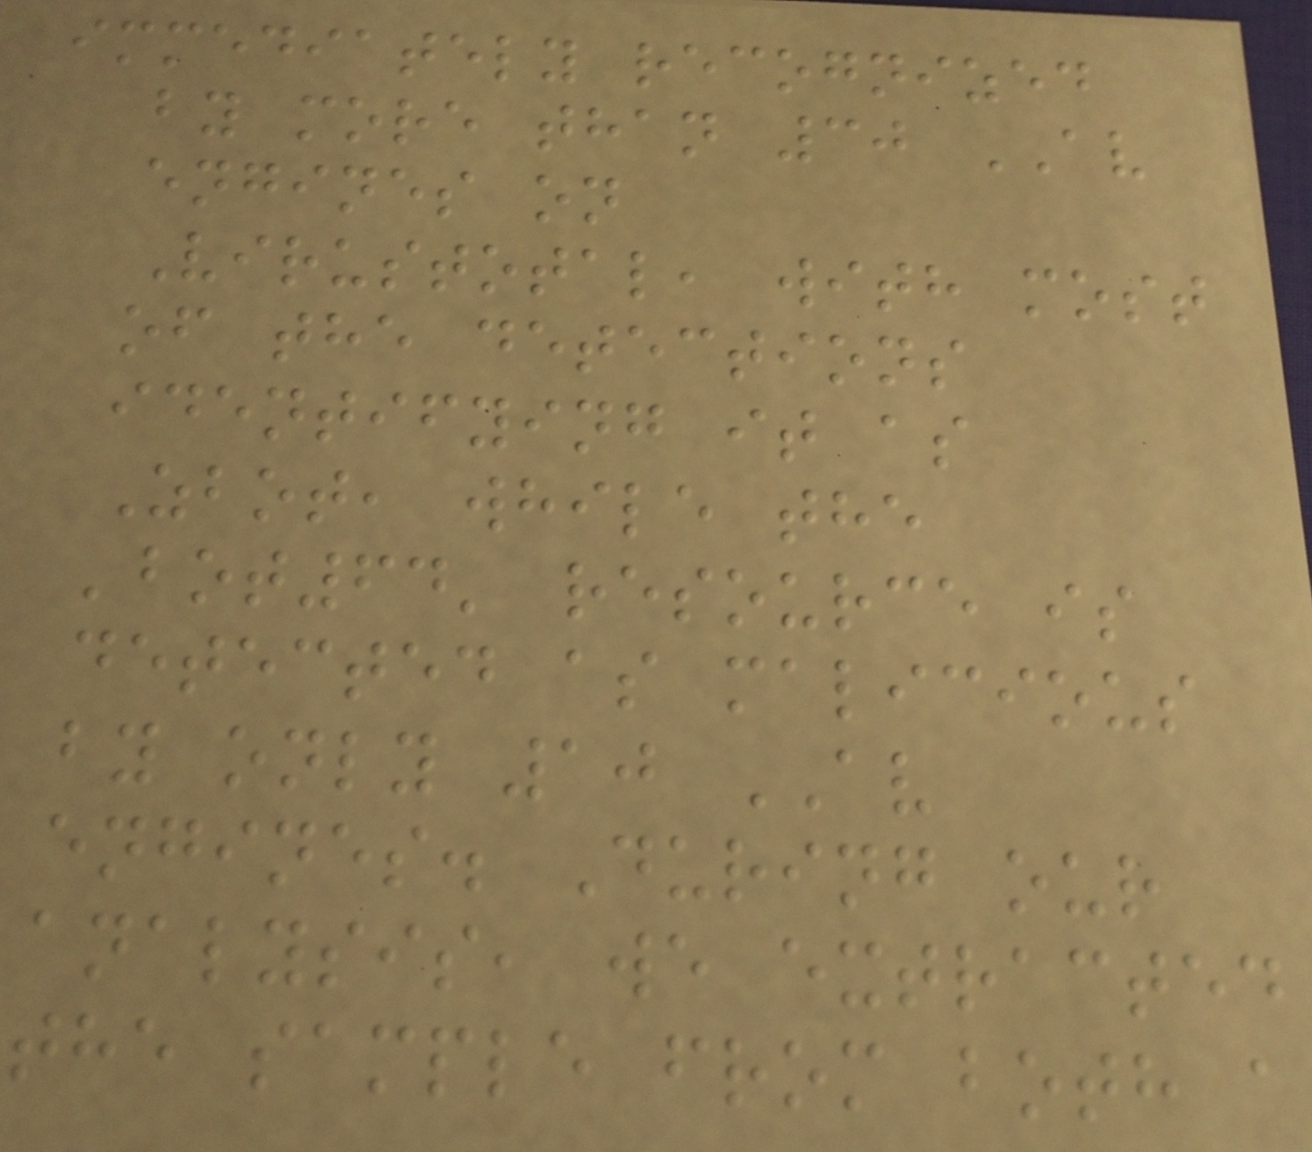immediately recognized
by more than 30 AV
engines on
Virustotal, with most
of the detections
identifying it as
Zbot, while the
'bot64' resource is
detected as malicious
by only 10 AV
engines. During our
analysis, we extracted
the sample from both a
